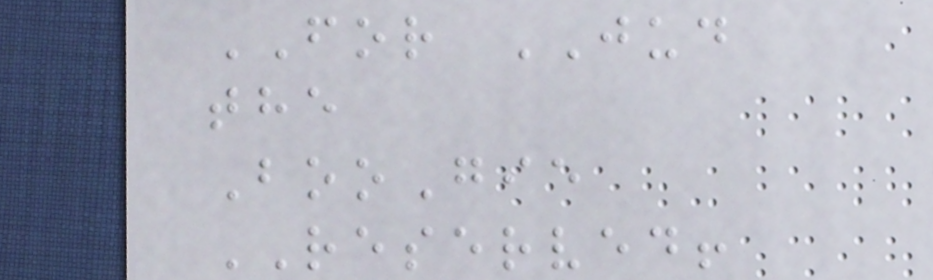FOR JUD
the
BooGie
RESERVED!
